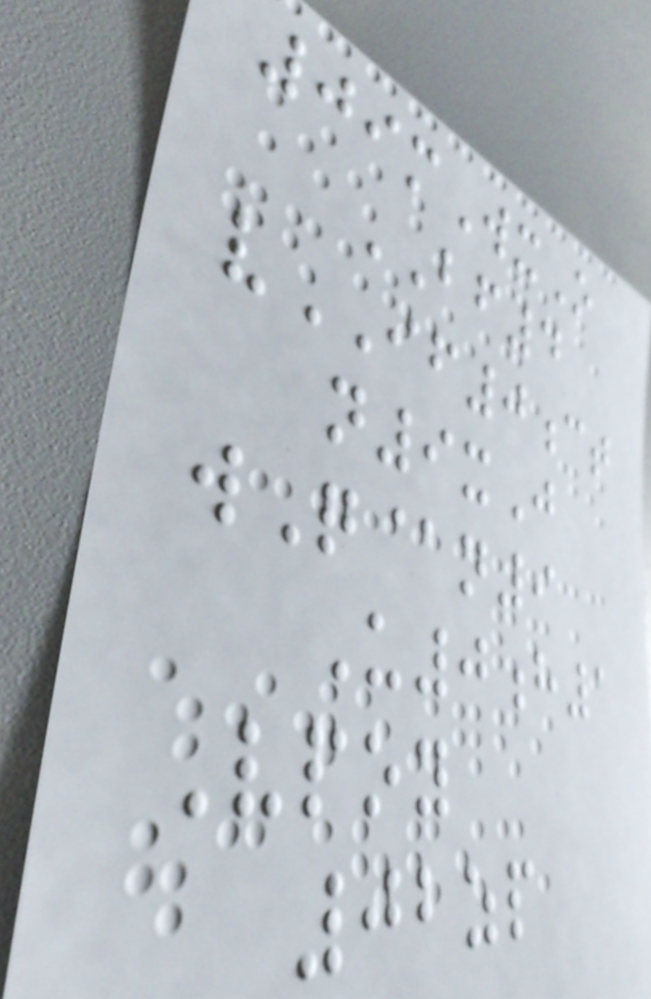09mWxO
BF4
vIF0ct
n9xJ
wQ@n9
U0h1
Vpoy
02zp
